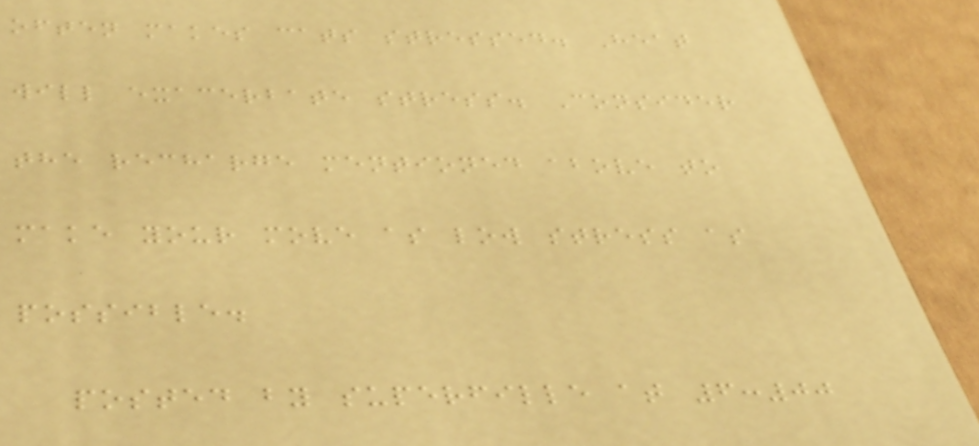often makes cats stressed. Heat
will exacerbate stress. Consider
the recharge mentioned above to
make your move as low stress as
possible.
posted by superfille at 6:00
